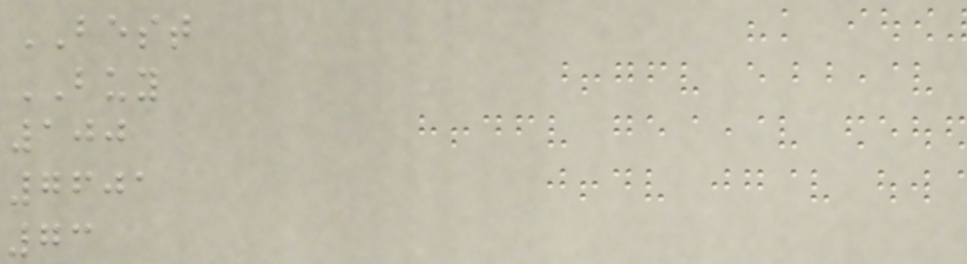BEST
BUY
100
7601
73
